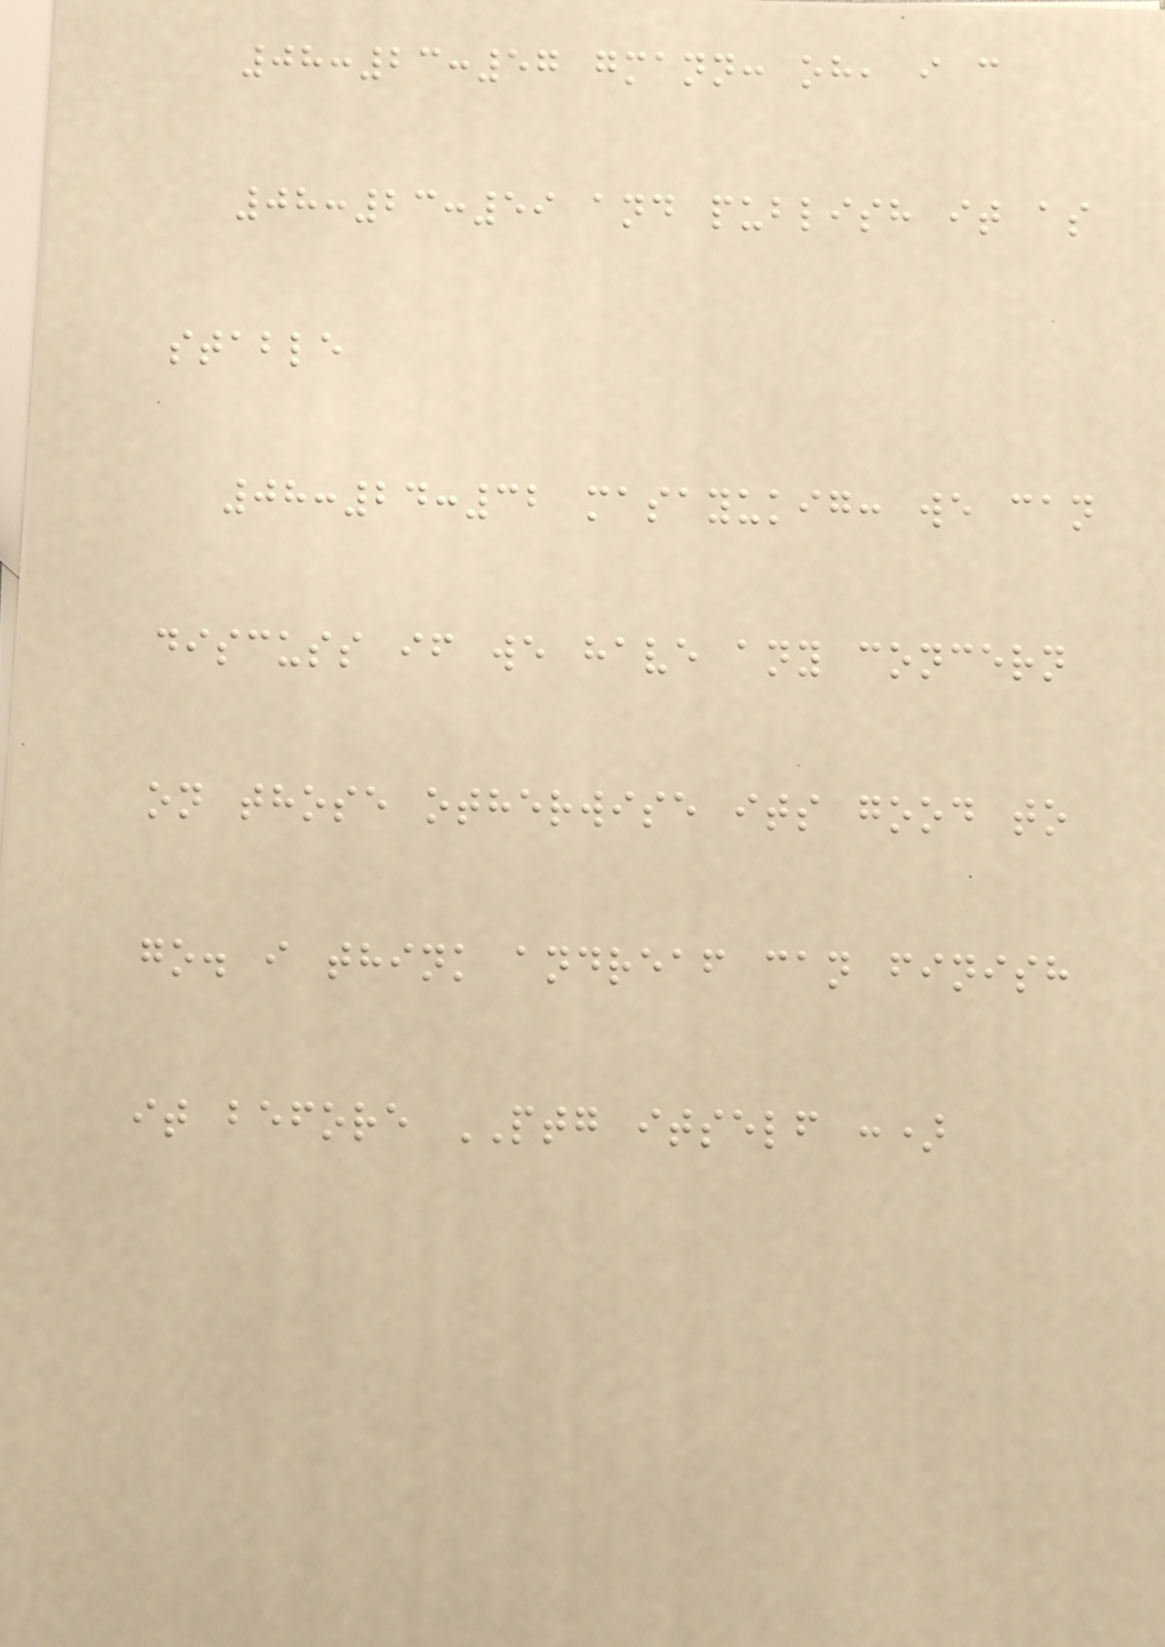08:23:57 gmann: oh, i c
08:23:59 and publish it as
stable
08:24:32 masayukig: we can
discuss if we have any concern
on those otherwise its good to
go. i think andreaf can finish
it before PTG itself :)
